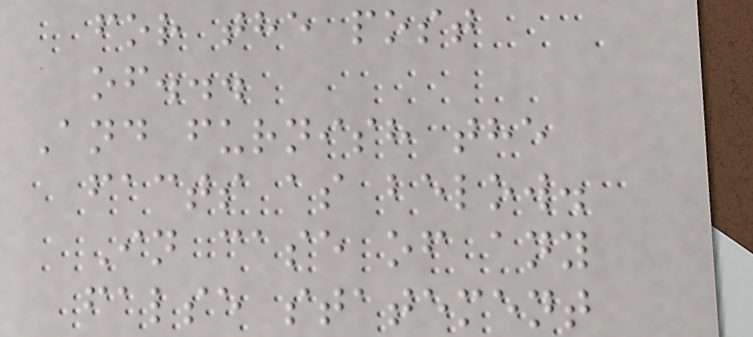for the post
of...
And furnish the
facts as below.
In case of any
false statement
